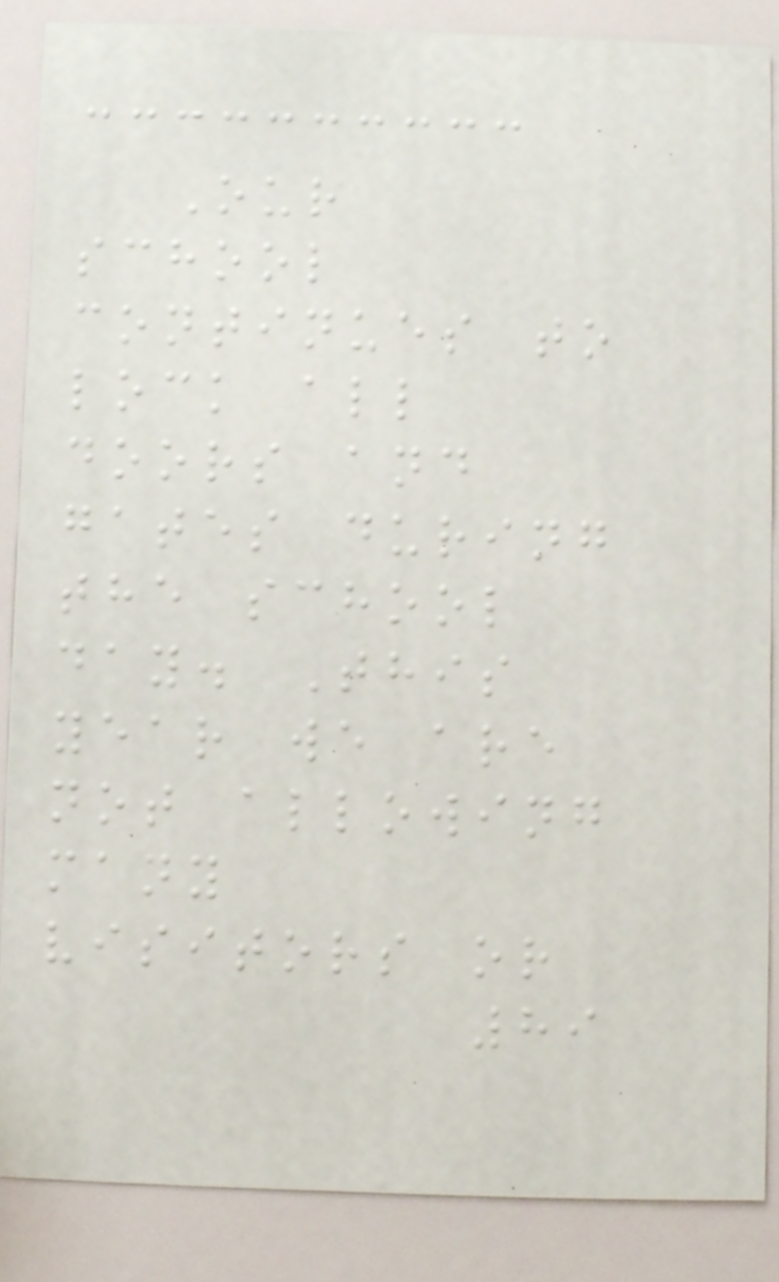Our
school
continues to
lock all
doors and
gates during
the school
day. This
year we are
not allowing
many
visitors or
89
